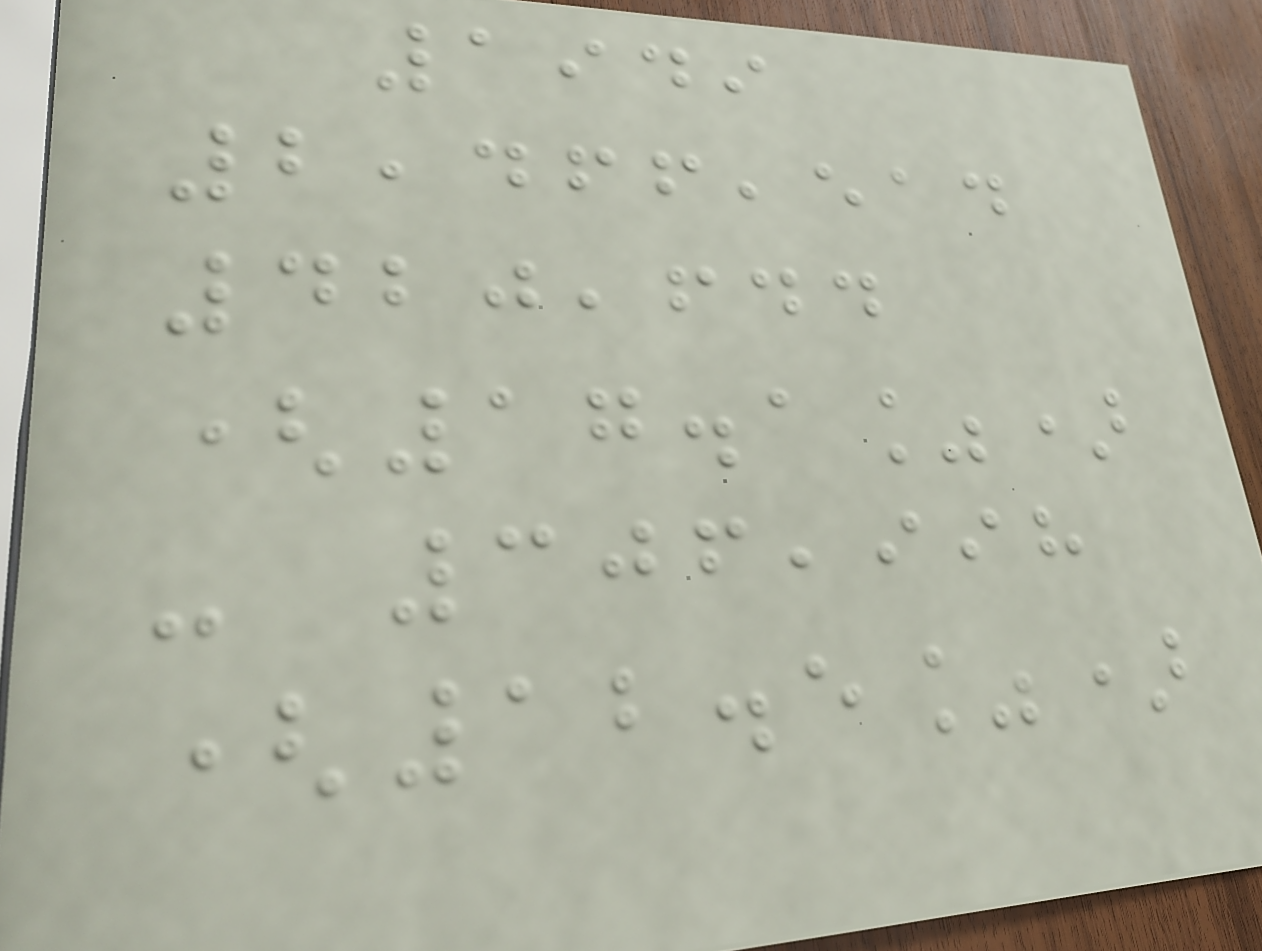1949
2,466,514
420,644
(17.1%)
- 306,998
(12.5%)
